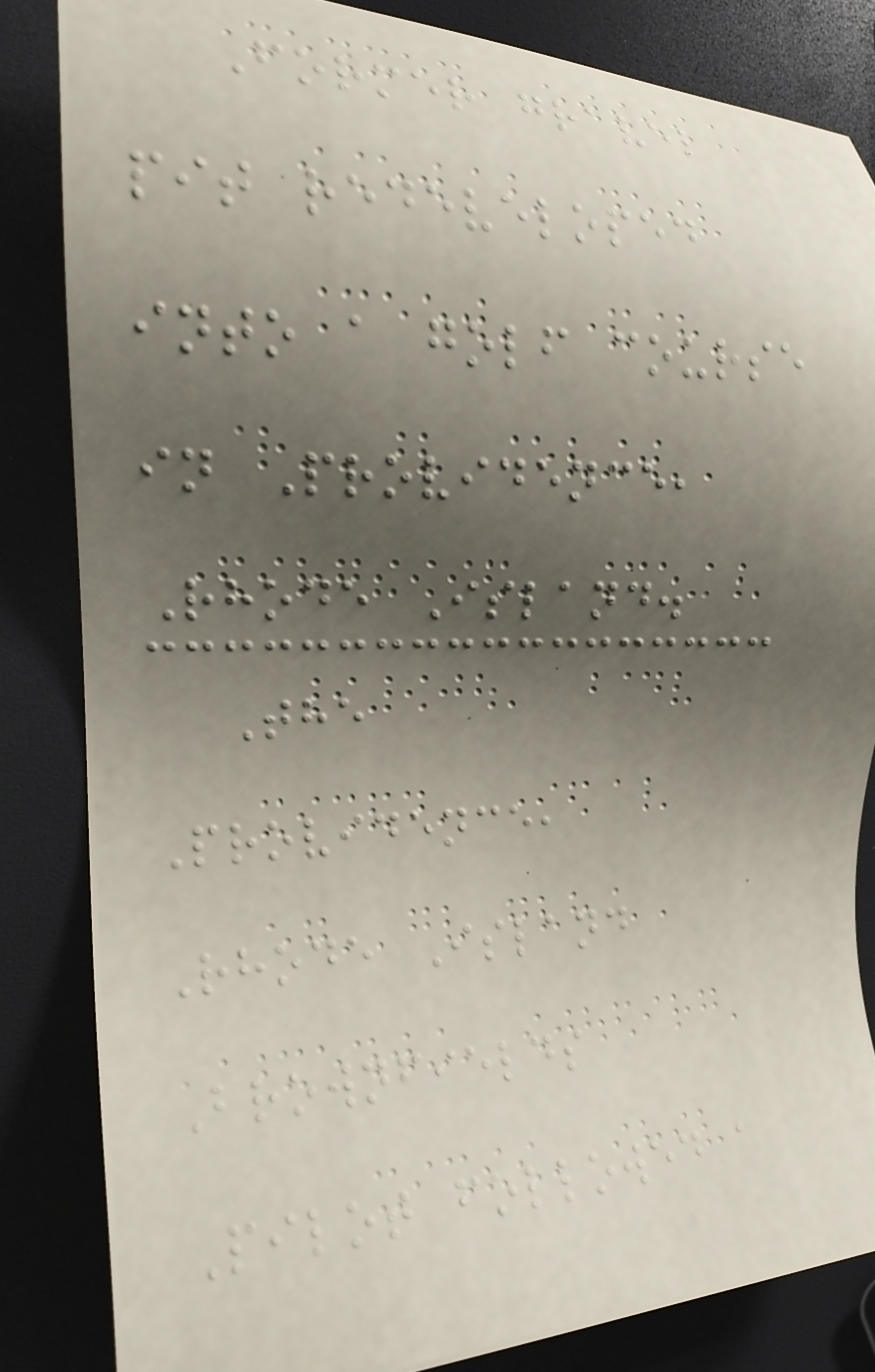Former gravel
pit redeveloped
into a golf course
in Providence,
Rhode Island.
The
Providence,
Rhode Island
Brownfields
Pilot followed a
